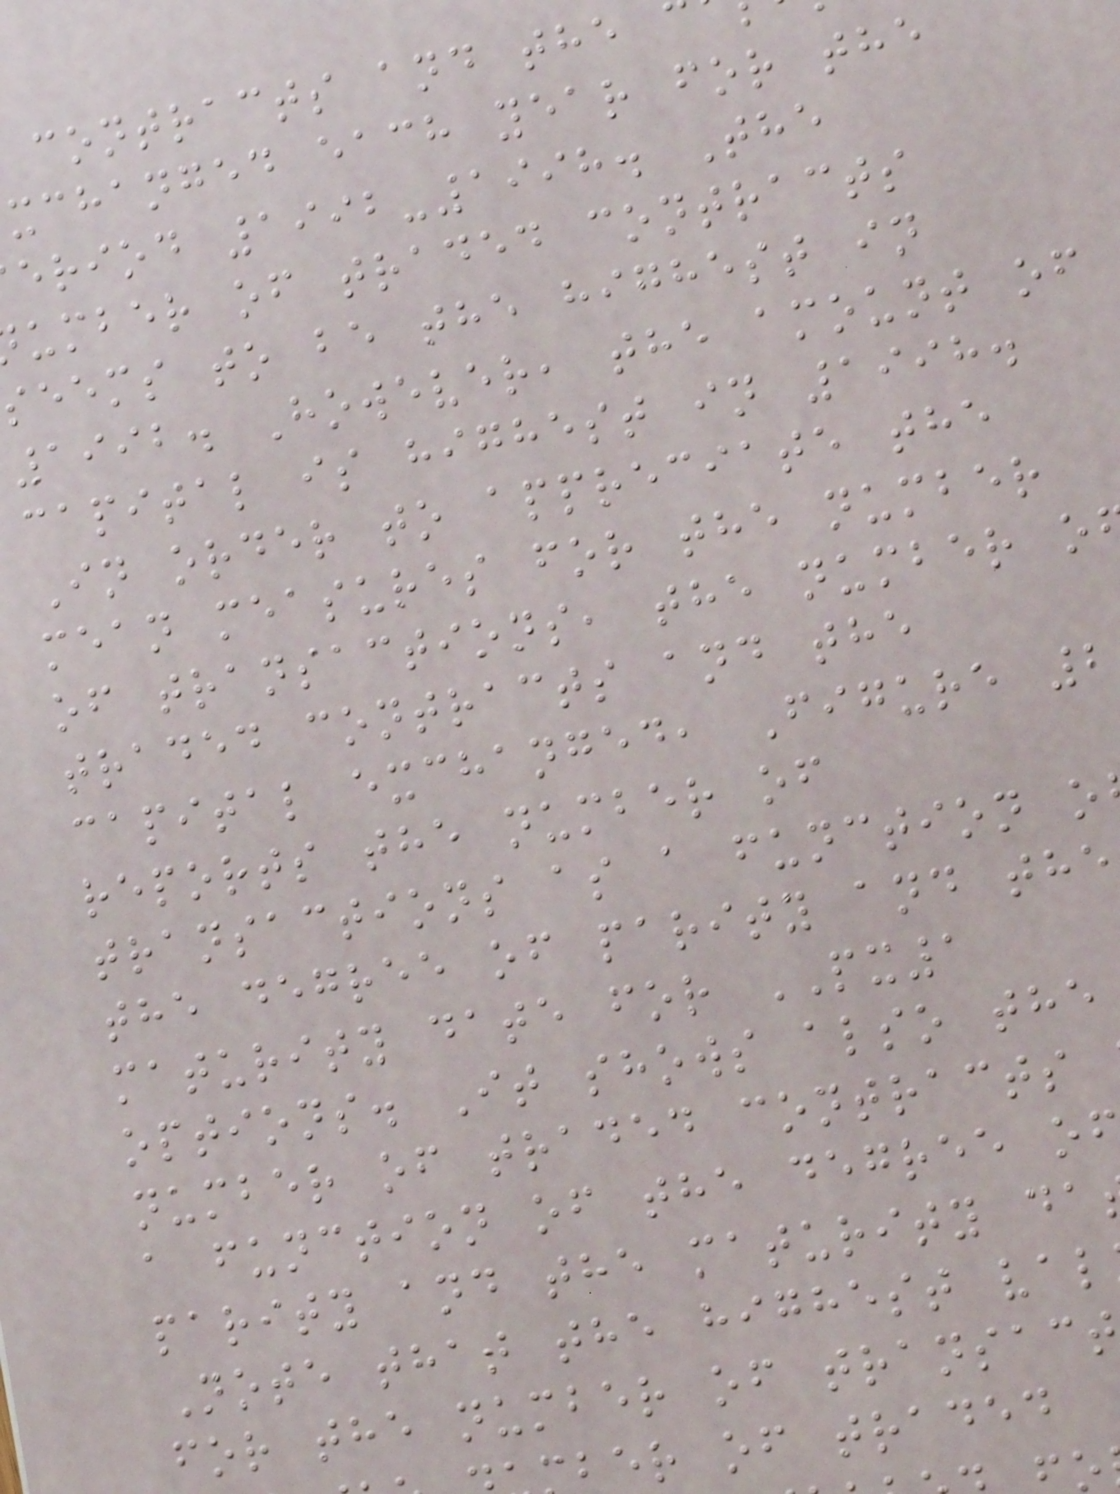contracts and the
xchanged each year for the
eriod 1992-1998. The
umber of traded contracts
seems to be the highest in
1992. However, the amount of
capital is highest in 1998.
In order to appreciate the
mean measures for the number
of transactions, the number o
traded contracts and the
capital exchanged, Figure 2
reports the number of
transactions as a function o
the degree of parity and the
maturity date for PX1
options. It shows also the
number of traded contracts
a function of the degree o
parity and the maturity da
Note that the highest val
for the number of transact
ber of traded
